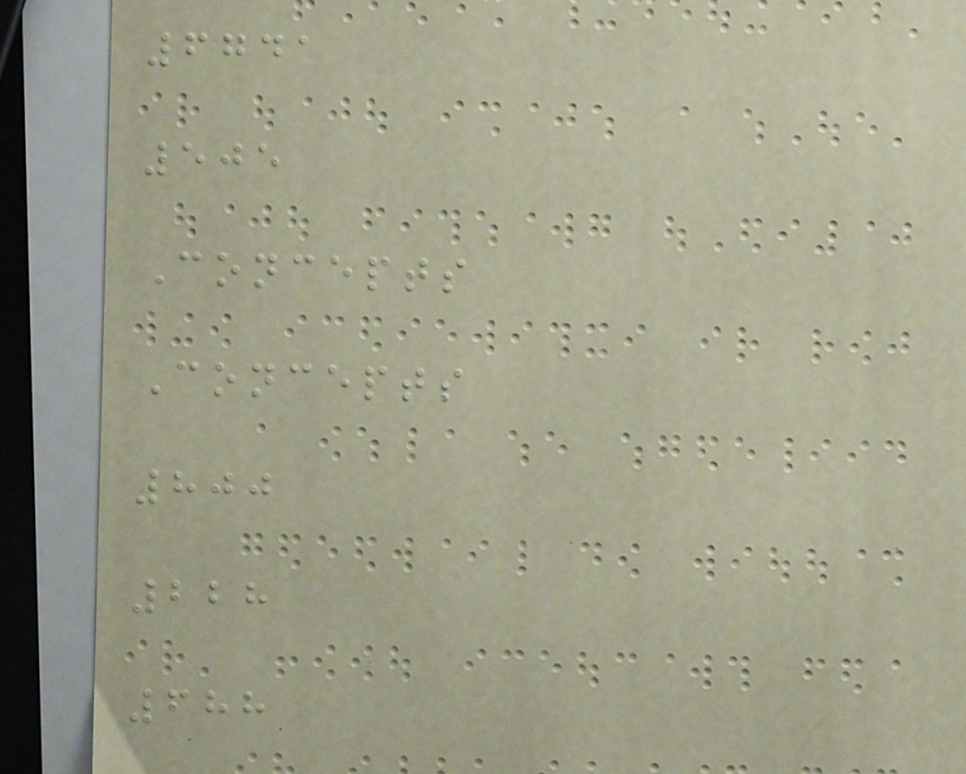6741
505
Concepts
Concepts
800
228
688
